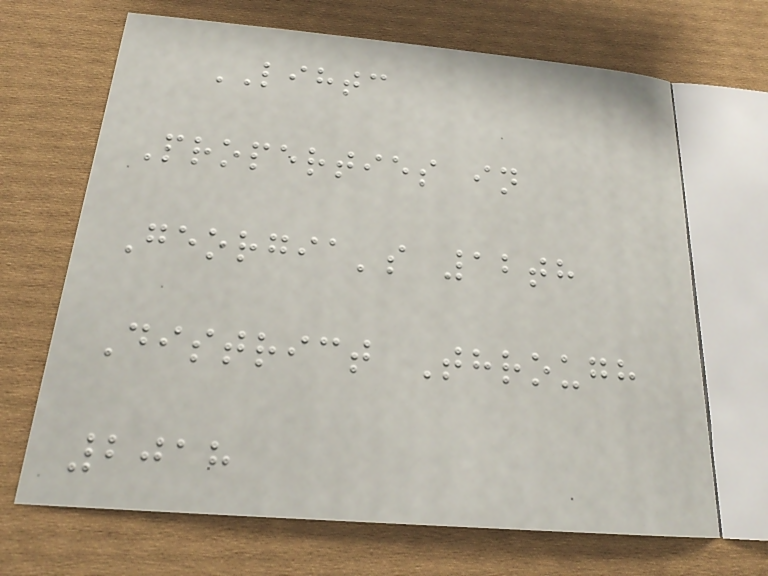LIHTC
Properties in
Georgia's 12th
District Through
2018
